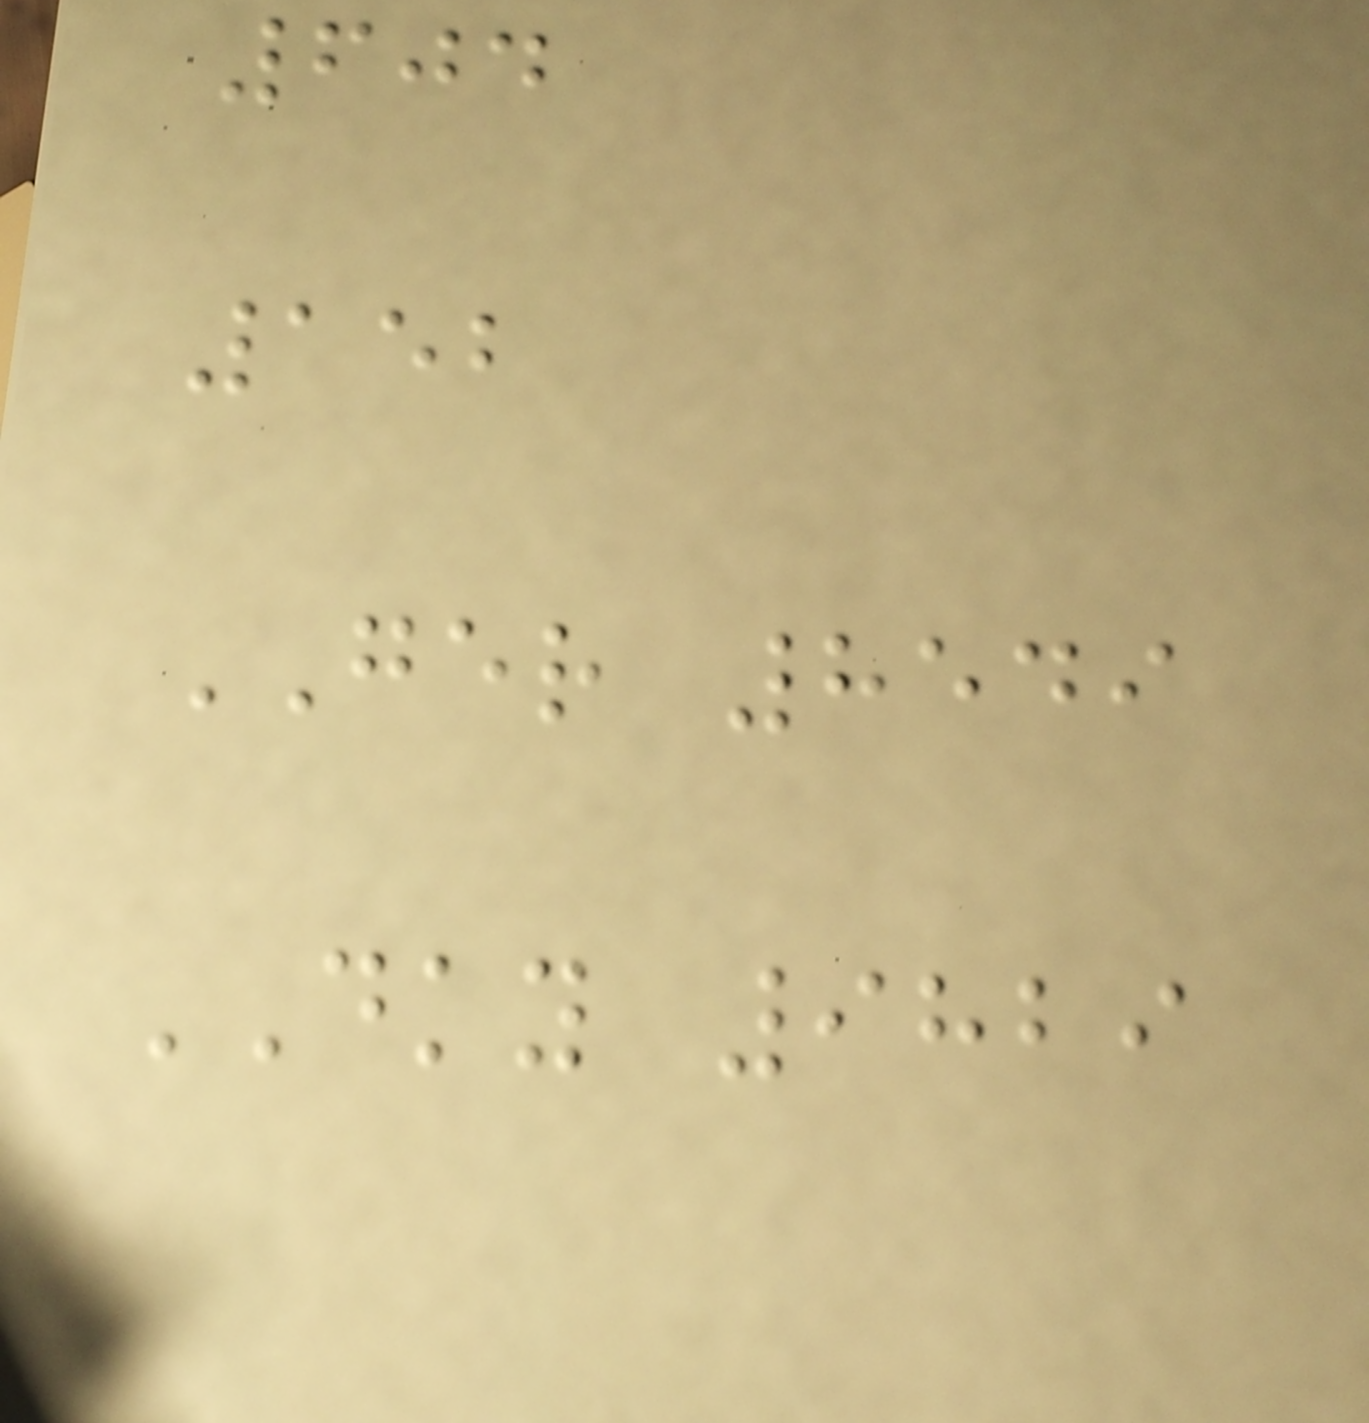604
152
GER 8549
DKY 9829
